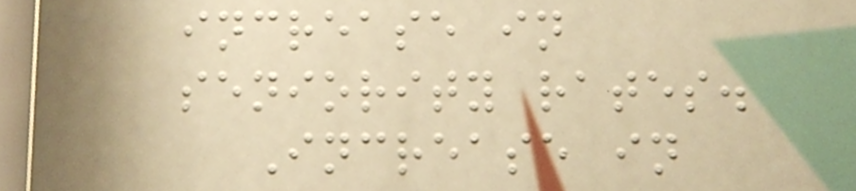increase in
seniority rates.
Increase in
